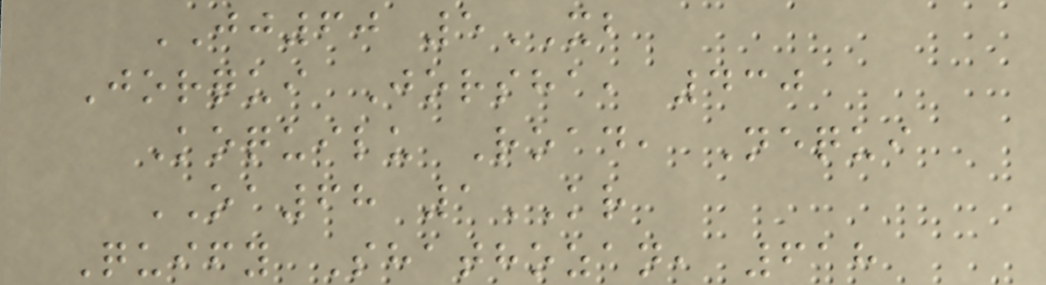JJ60 5XB
Jorqui Jorsha, 430
Koquilu Road, Nequi
OA68 1KR
Quify Shathozan, 618
